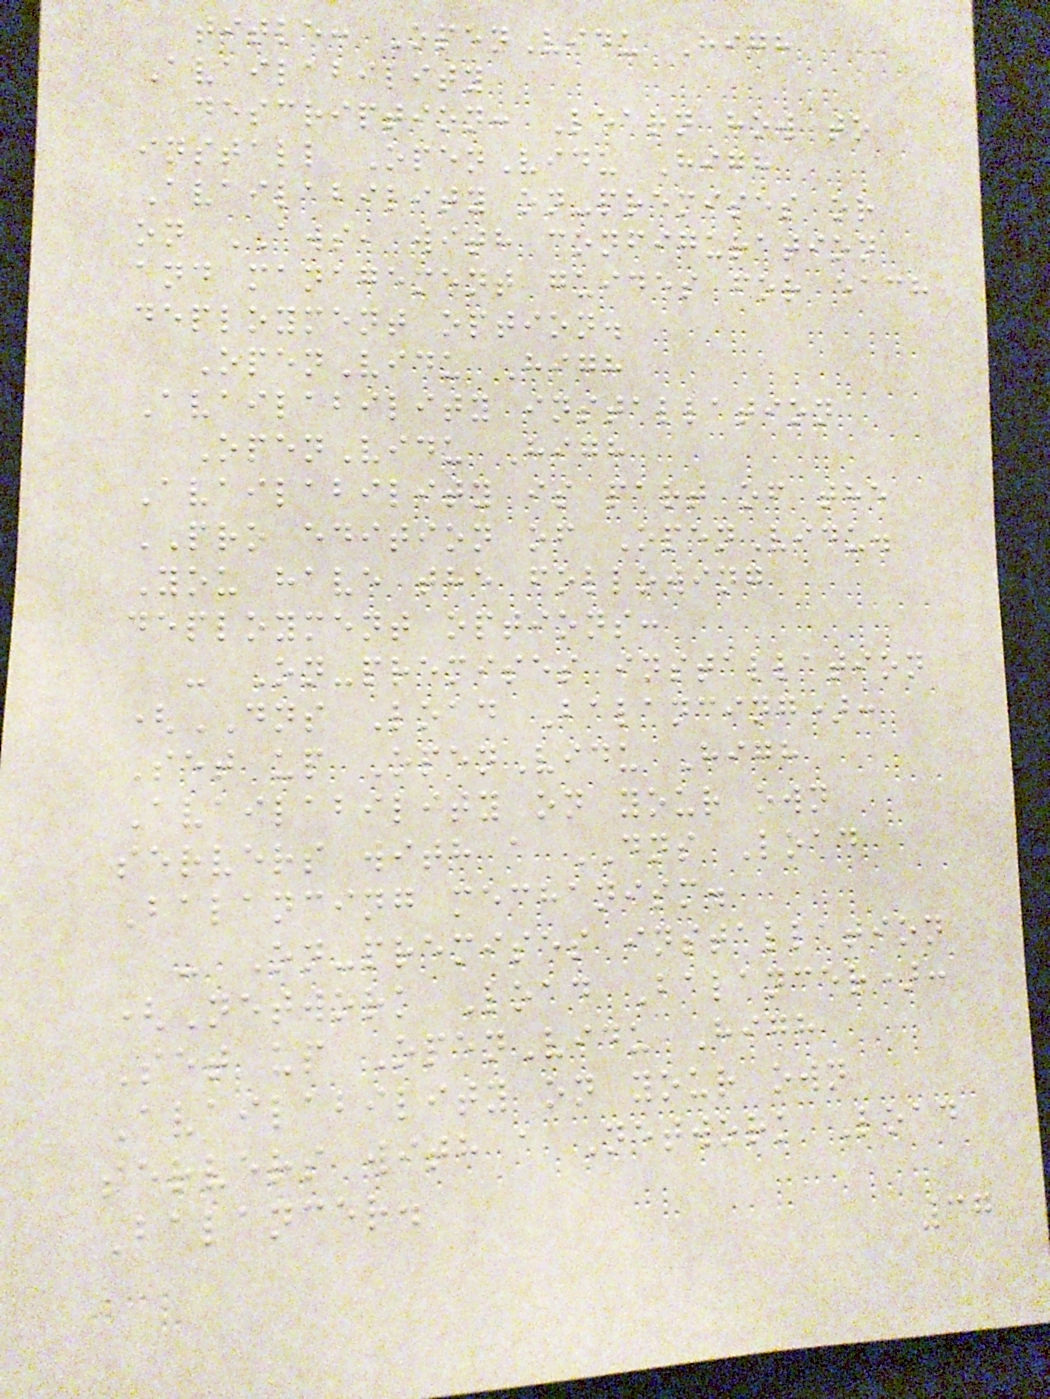title: OpenVidu High
Availability
description: Learn how to
install OpenVidu High
Availability on-premises or
on AWS, with configuration
and management guides for each
deployment option.
OpenVidu High
Availability installation
OpenVidu High
Availability is part of the
PRO edition of OpenVidu.
You have the following
deployment options:
- On-premises installation
(DNS Load Balancing):
Set up OpenVidu High
Availability on your own
servers with a DNS Load
Balancing mechanism.
- On-premises installation
(Network Load Balancer):
Set up OpenVidu High
Availability on your own
servers with a Network Load
Balancer.
37
